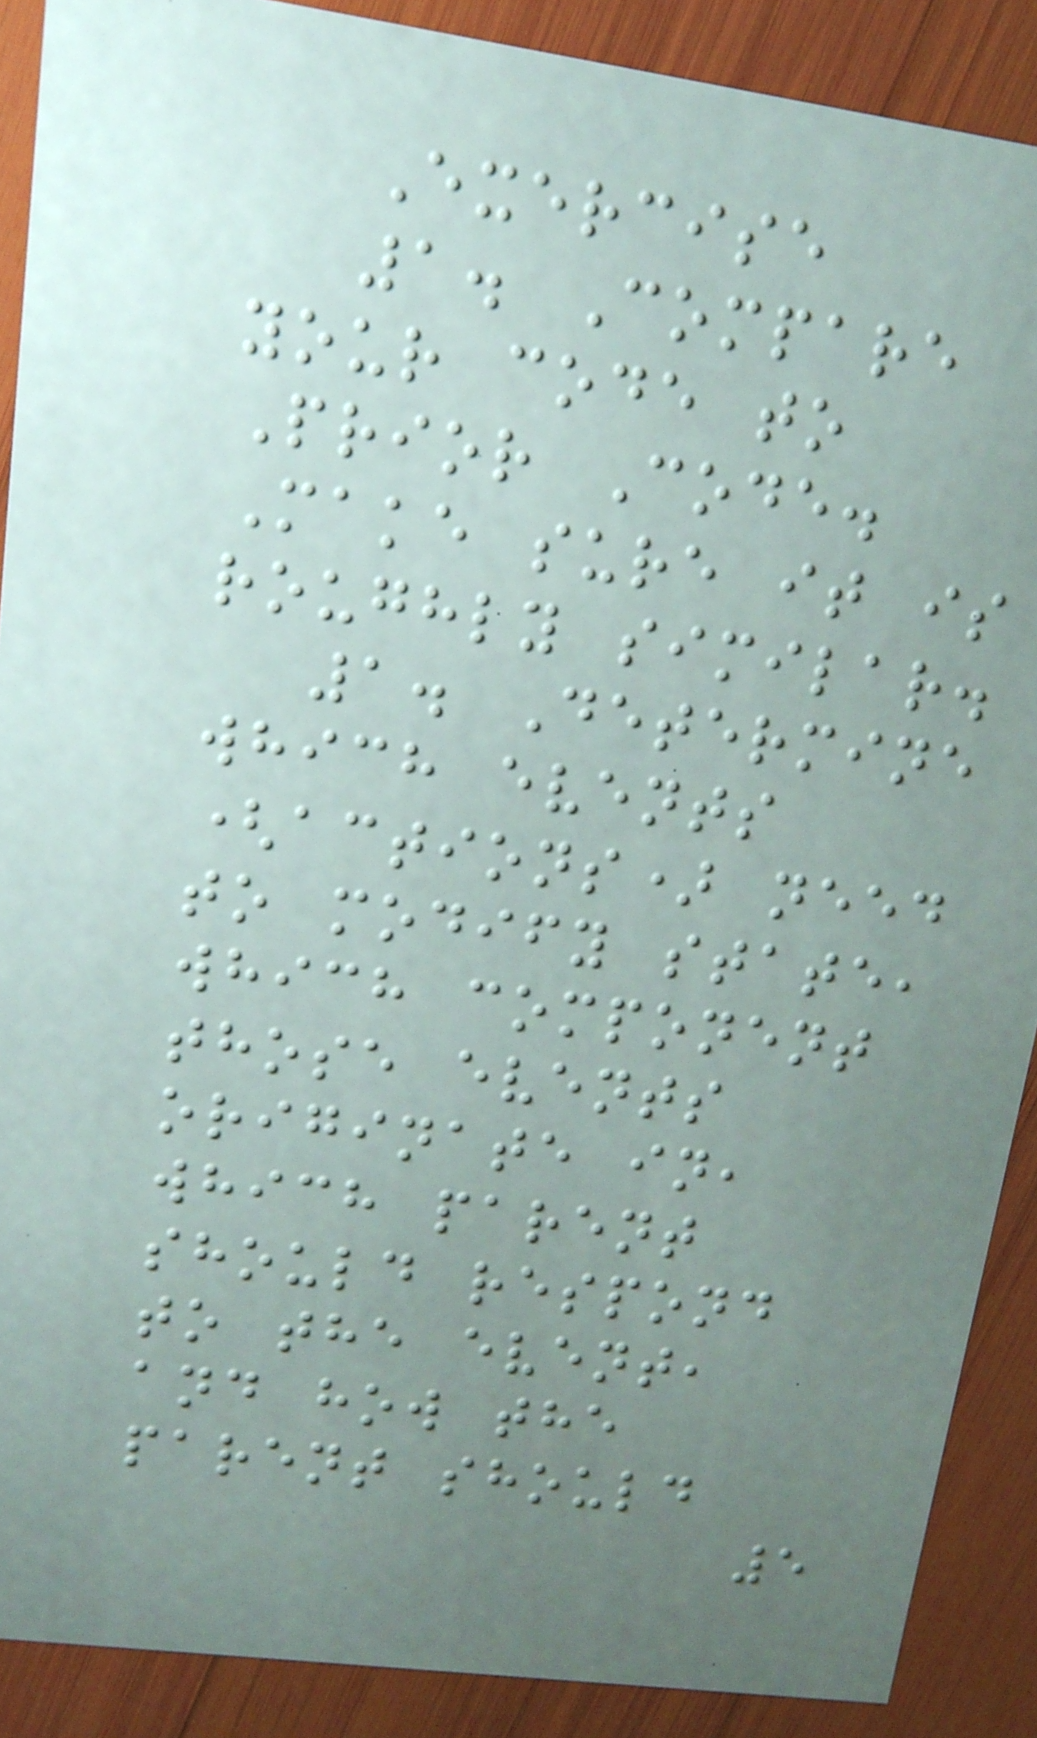Exercise
1. Compare
your code to
Prior Code.
Make sure it is
roughly similar.
1. Determine
which events
(actions) need
to modify state,
which component
those events
originate in,
which parent
should respond
to the event,
and how the
parent should
5
